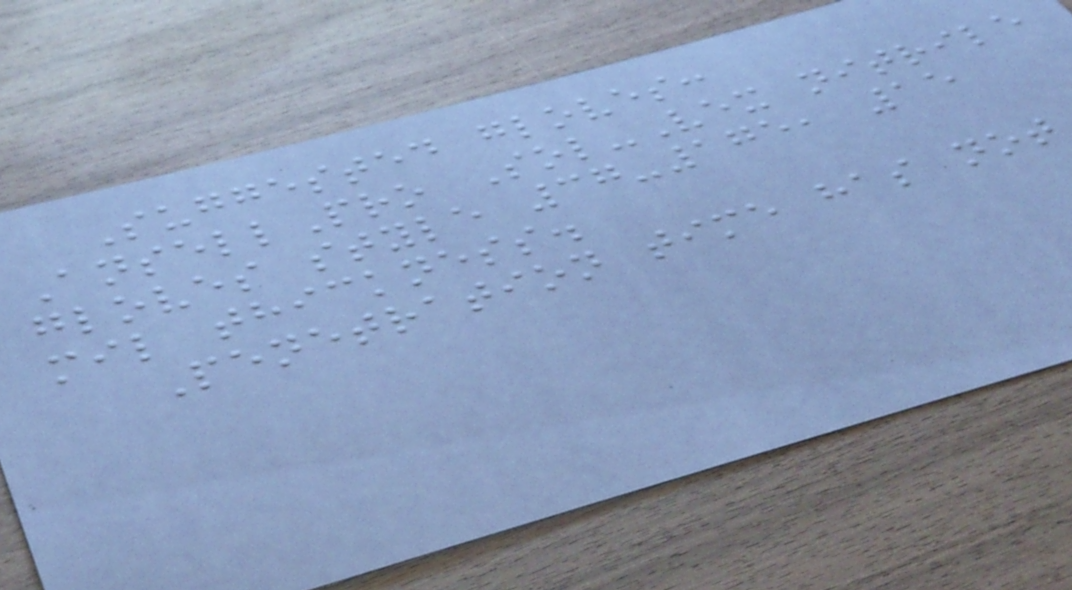Suggested gloves:
AnsellPro Sol-Vex nitrile
gloves style 37-175, 15
mil thickness.
Penetration time has not
